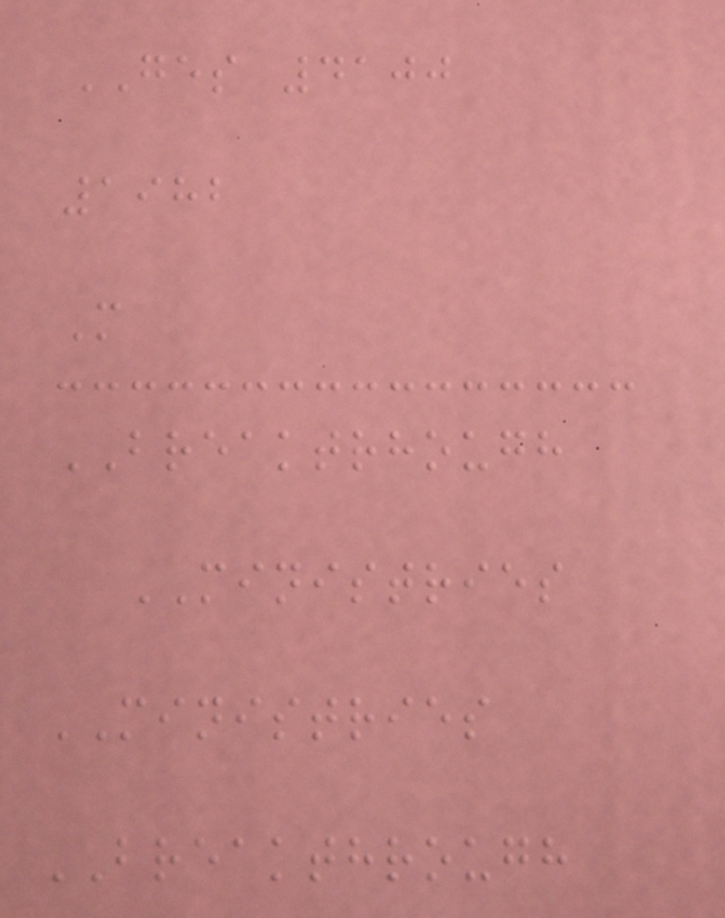GES 4100
1982
M
BREAKTRHOUGH
MINISTRIES
MINISTRIES
BREAKTHROUGH
